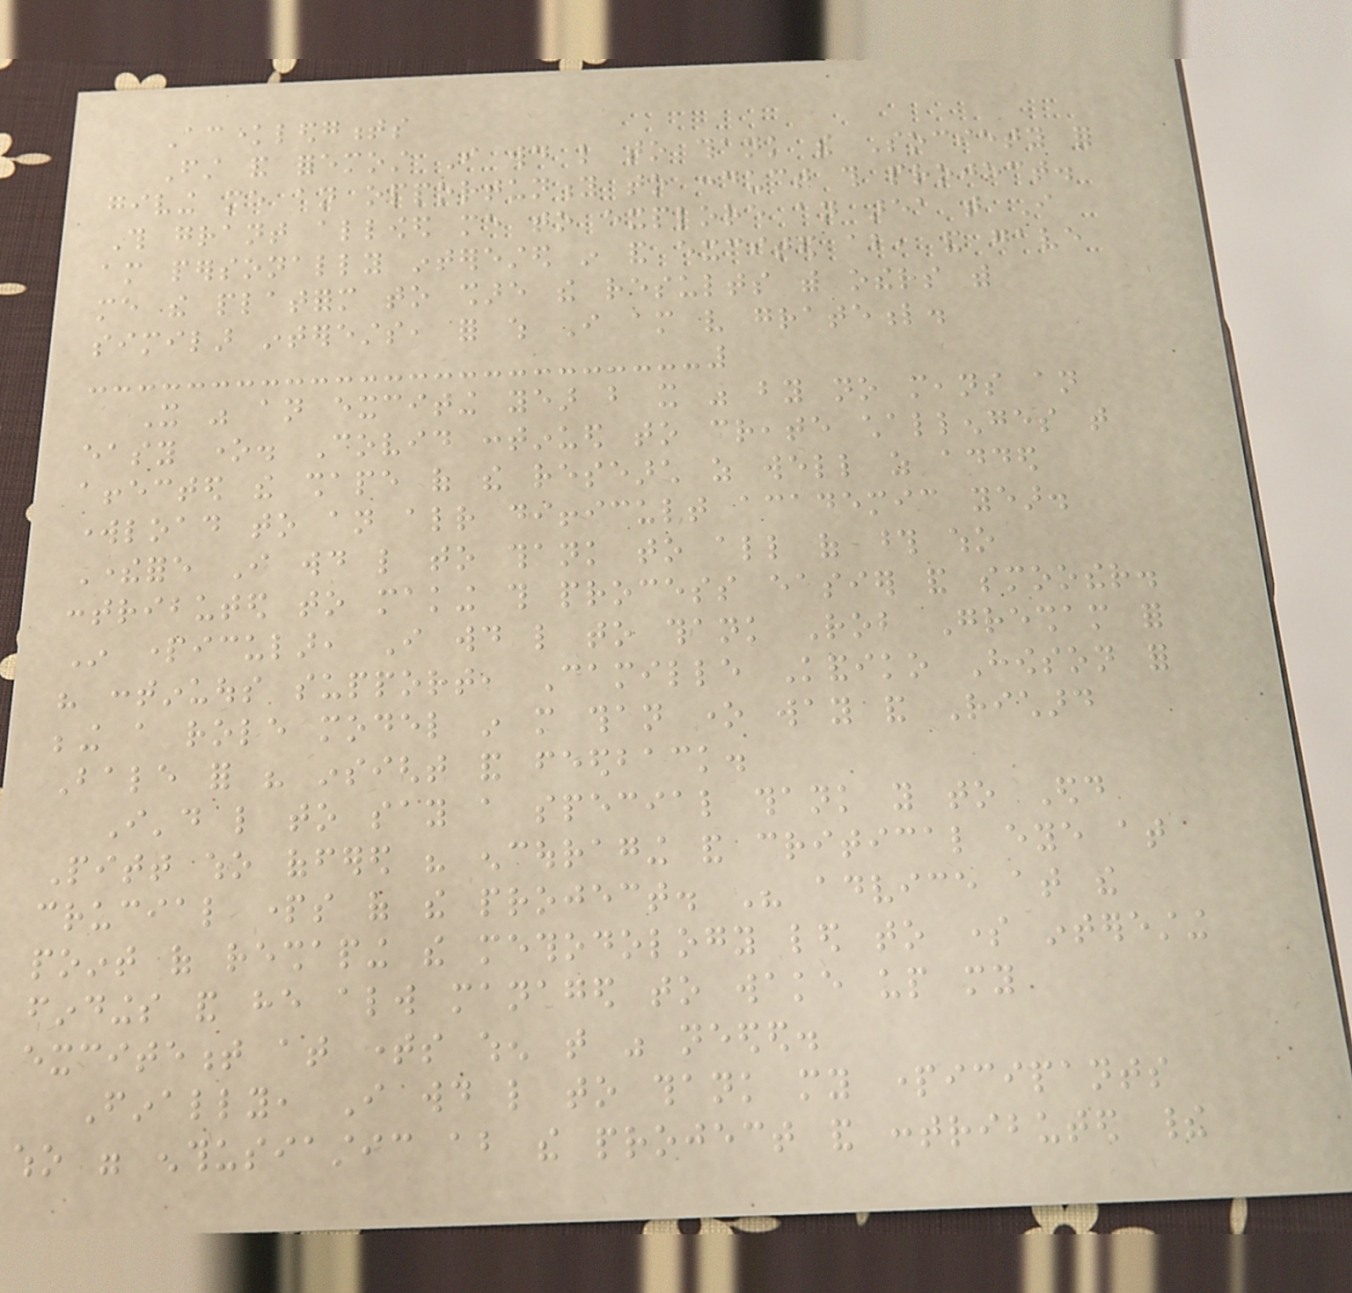Acknowledgments
First and foremost I would like to thank the Society for
giving me an opportunity to conduct this project.
This grant allowed me to explore an area that I
am personally interested in and excited about, and gave
me the platform to share the results with others with
similar interests, for which I am very grateful.
It was an exciting year but it was by no means an
easy one. Covid continued to create challenges that
affected the shape of the research as well as added
workload to an already difficult academic year.
Therefore I would like to thank to all of those who
contributed to making this process easier and smoother.
In particular, I would like to thank Rob Gresham for
his continuous support, Camille Kandiko Howson for
being a role model in more than one way and Richard
Bale for his insight and feedback.
I'd like to say a special thank you to Edd
Pitt who offered his encouraging and critical eye at
crucial parts of the project. His advice at the
point of reshaping the methodology led to some interesting
findings and he always managed to wake up my
excitement at times when that was needed.
Finally, I would like to thank my participants
who were enthusiastic about the project and contributed their
